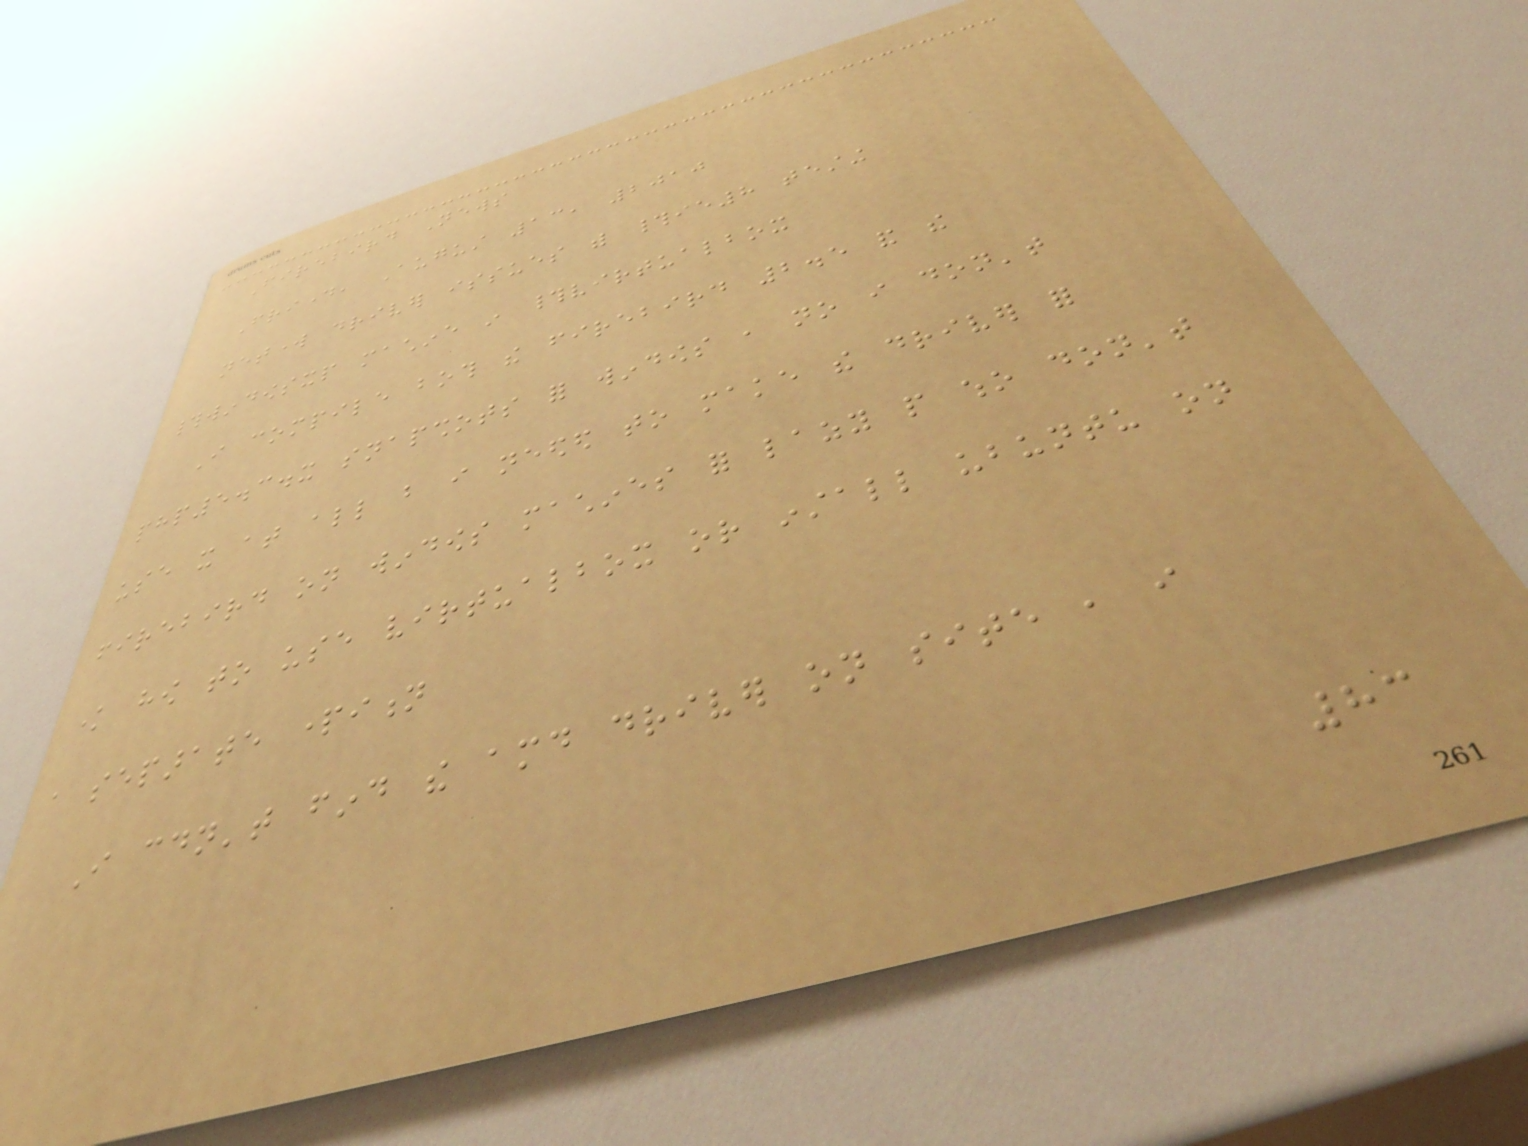Firebird News
Friday, August 13, 2010
network driver issues with #ie8 testing
#windowsxp machine in #virtualbox
I compile both the firebird 2.5 and the
php5.3.x snapshots for windows , no i don't
use it at all but i needed to make the driver for
firebird on windows machines for lazy people who don't
know how to use virtualbox or install ubuntu on
a separate partition
I couldn't find the amd driver on site , i
83
